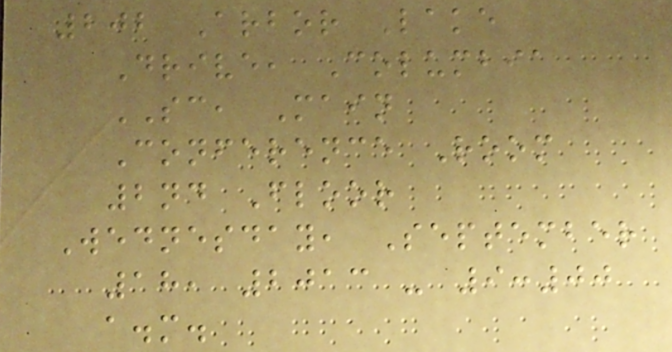202 Arbor Lake
Drive, Columbia
SC, Main
Conference Room
2nd Floor
Wednesday, September
18, 2013 - 9:00
a.m.
